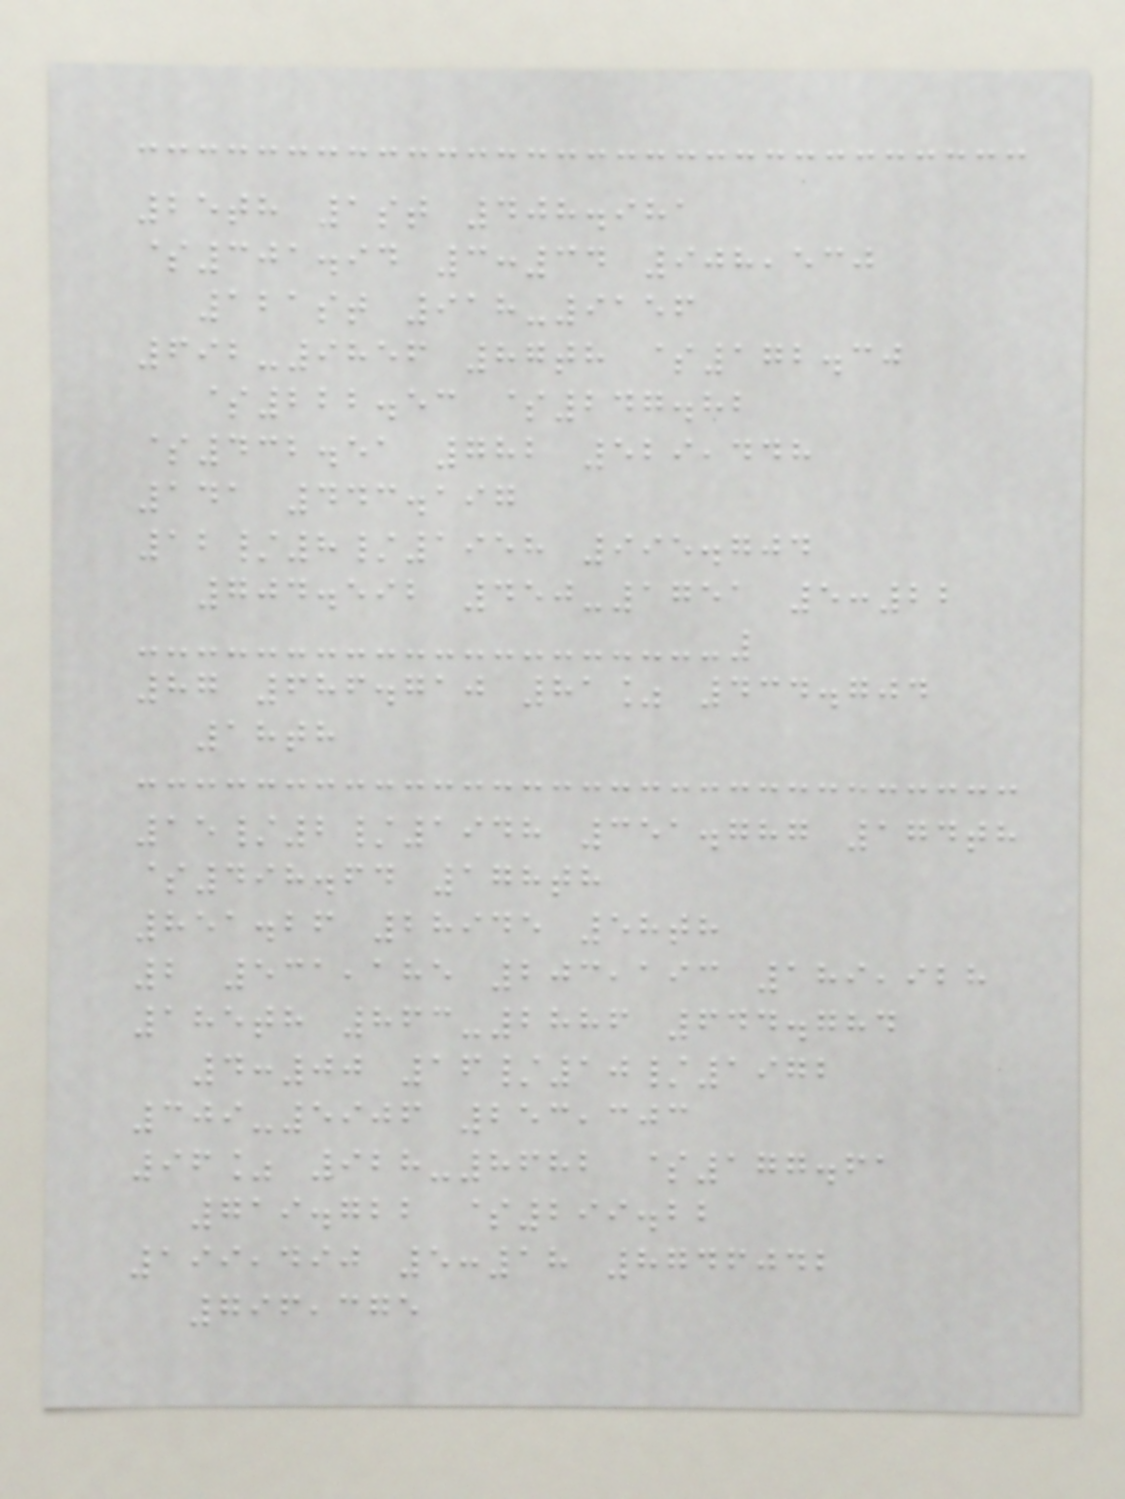25th 1st 408.981
$301.94 3:34 908,530
121st 918-9156
692-9856 87th $172.30
$222.53 $247.82
$432.51 782 529,448
141 443.197
12/8/1958 995.704
704.592 450-1751 5:22
87 686.710 81% 434.704
18th
15/2/1948 351.787 174th
$498.64 178th
851.26 28945 58th
2 531,185 203,193 189,928
185th 863-2886 644.784
4:00 16/10/1972
309-5906 253,303
96% 928-8682 $177.61
719.722 $299.22
199,490 5:18 8746042
796,375
